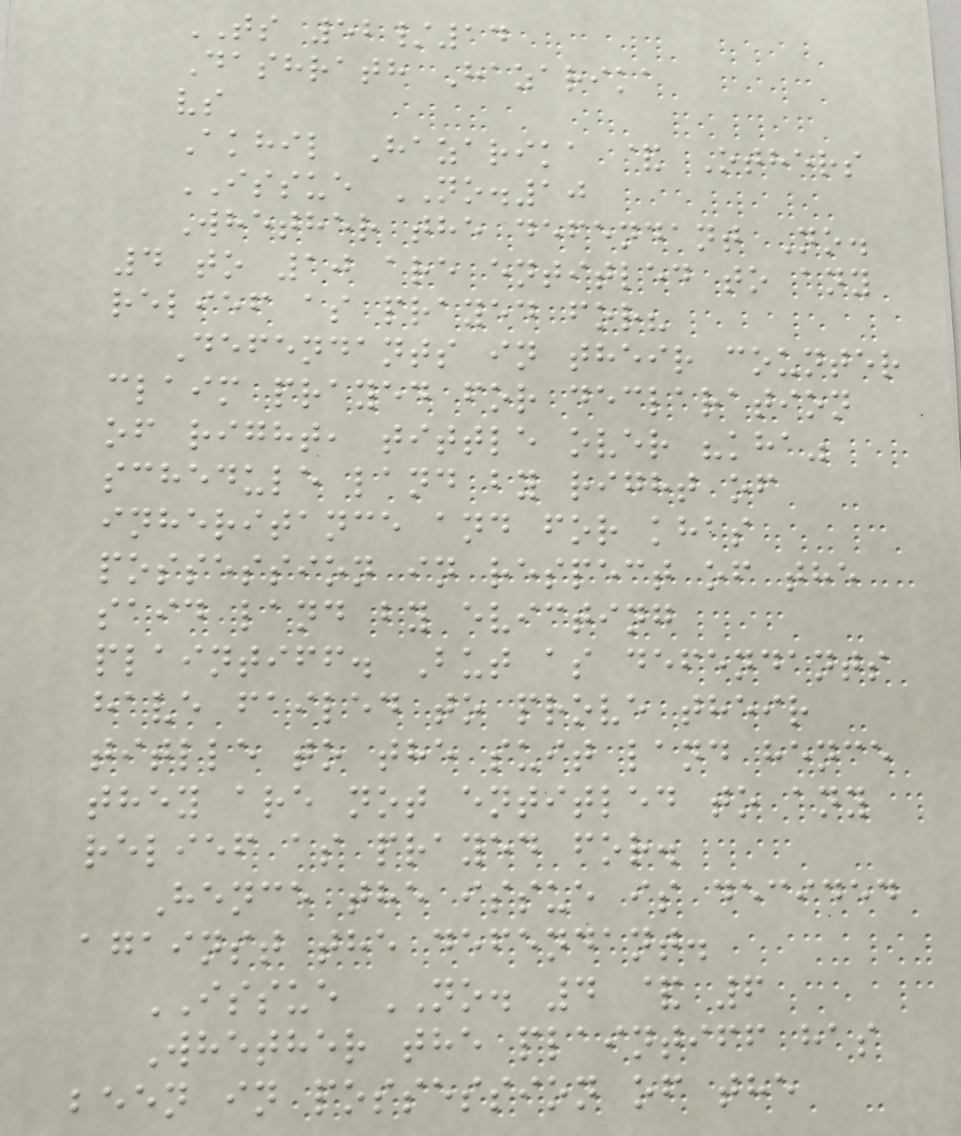TS 52/14
Dashrath Hazarika
vs
Akhil Hazarika & Others
ISSUE NO.10
Whether the defendant No.
4 to 10 are entitled to any
relief as prayed for?
Defendants in their counter
claim prayed for declaration
of right, tittle over "kha"
schedule land by right of
inheritance and for khas
possession in respect of the
said land by evicting
plaintiff. But as defendants
have failed to prove their
titlle to the suit land hence
they are not entitled to any
relief as prayed for.
Hence the issue is decided
against the defendant.
ISSUE NO. 4 & 6
Whether the plaintiff has
been in possession of the
